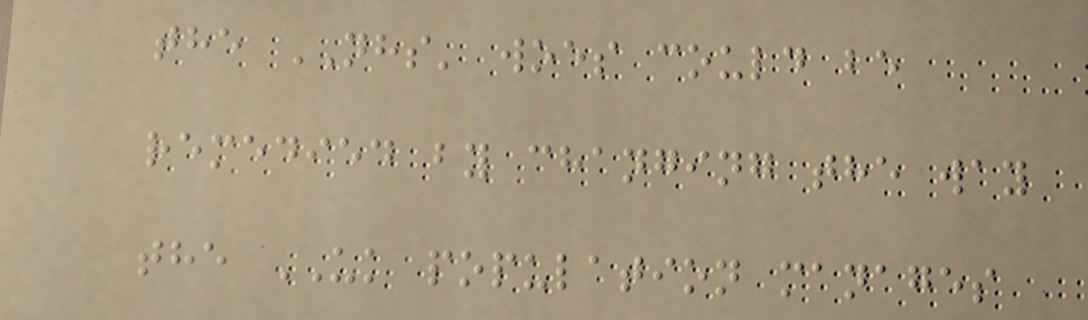the NHS' woes could be
remedied by changing the way
the UK population manages
